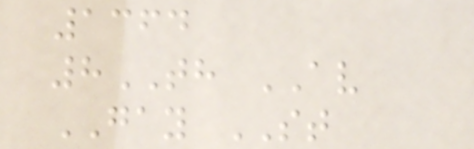1364
8TH AV
GAY ST
